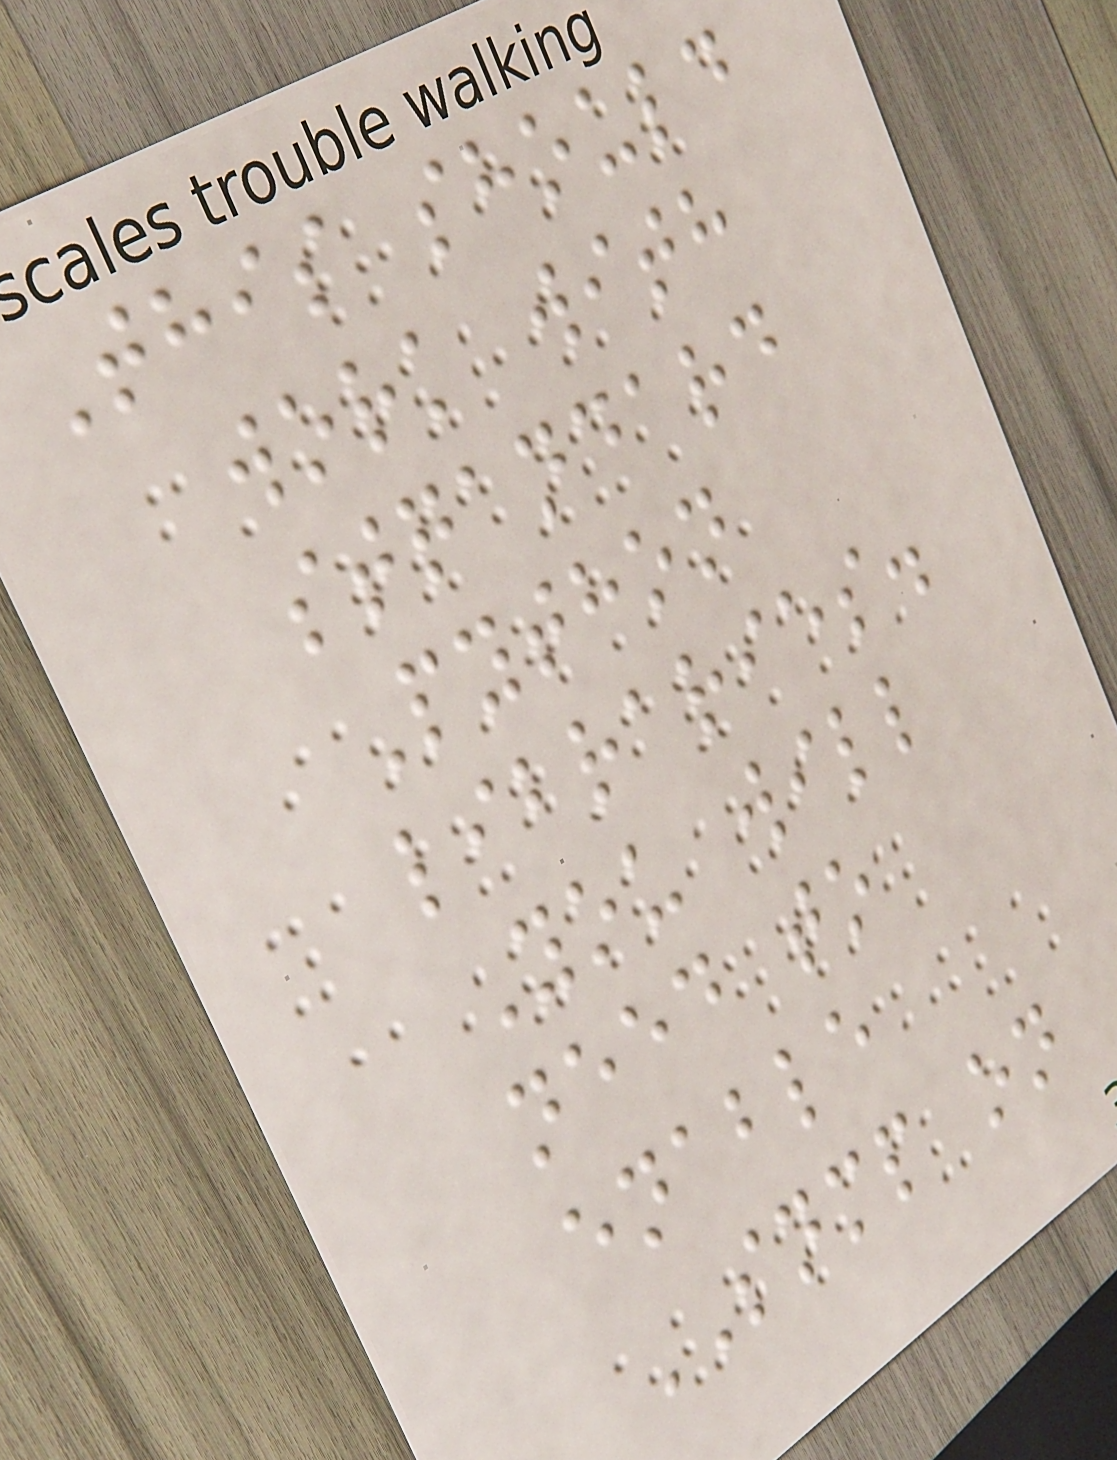This should
work with
stqandard
Python
libraries.
You will
need to
enable
SNMP on
